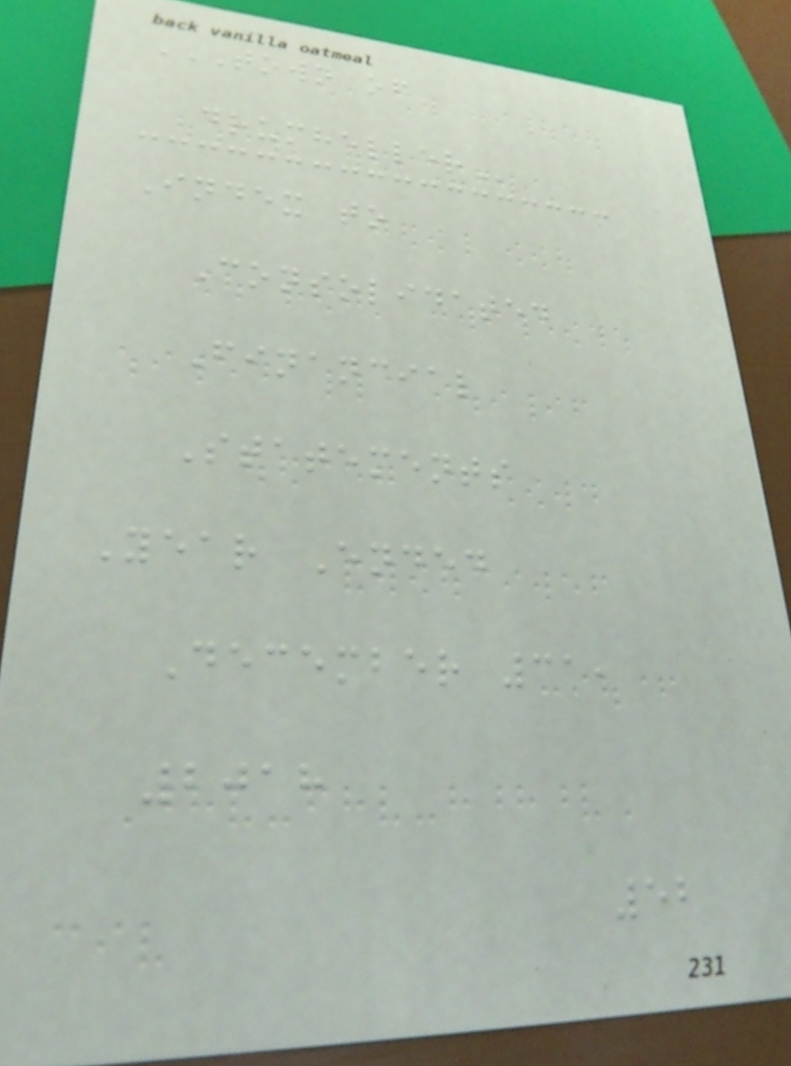TOWN OF
DRUMHELLER
Index to
Consolidated
Financial
Statements
Year Ended
December 31,
2018
52
